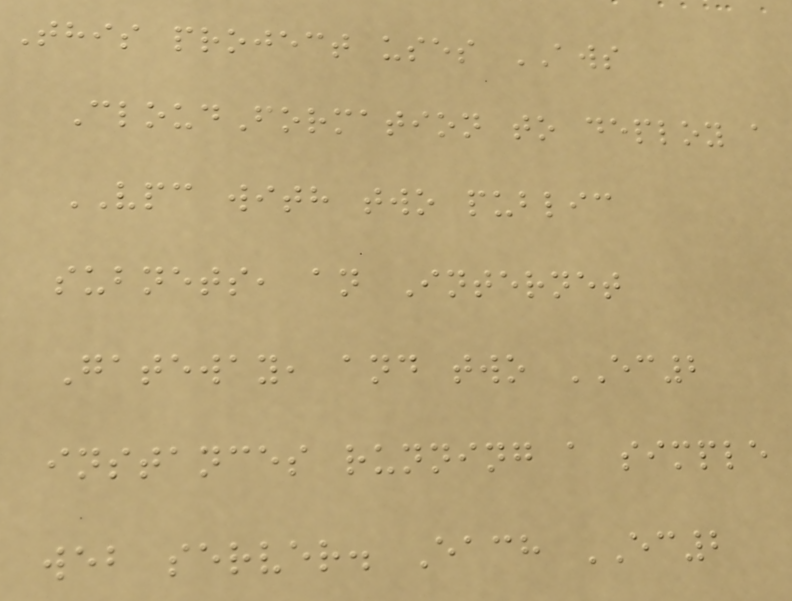This project uses AWS
CloudFormation to deploy a
VPC with two public
subnets, an Internet
Gateway, and two EC2
instances running a simple
web server. Each EC2
